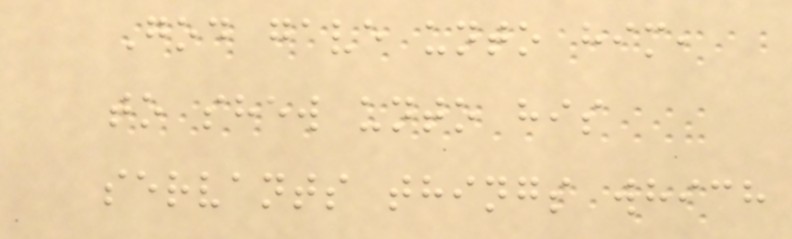God gave unto him,
to shew unto his
servants things which
